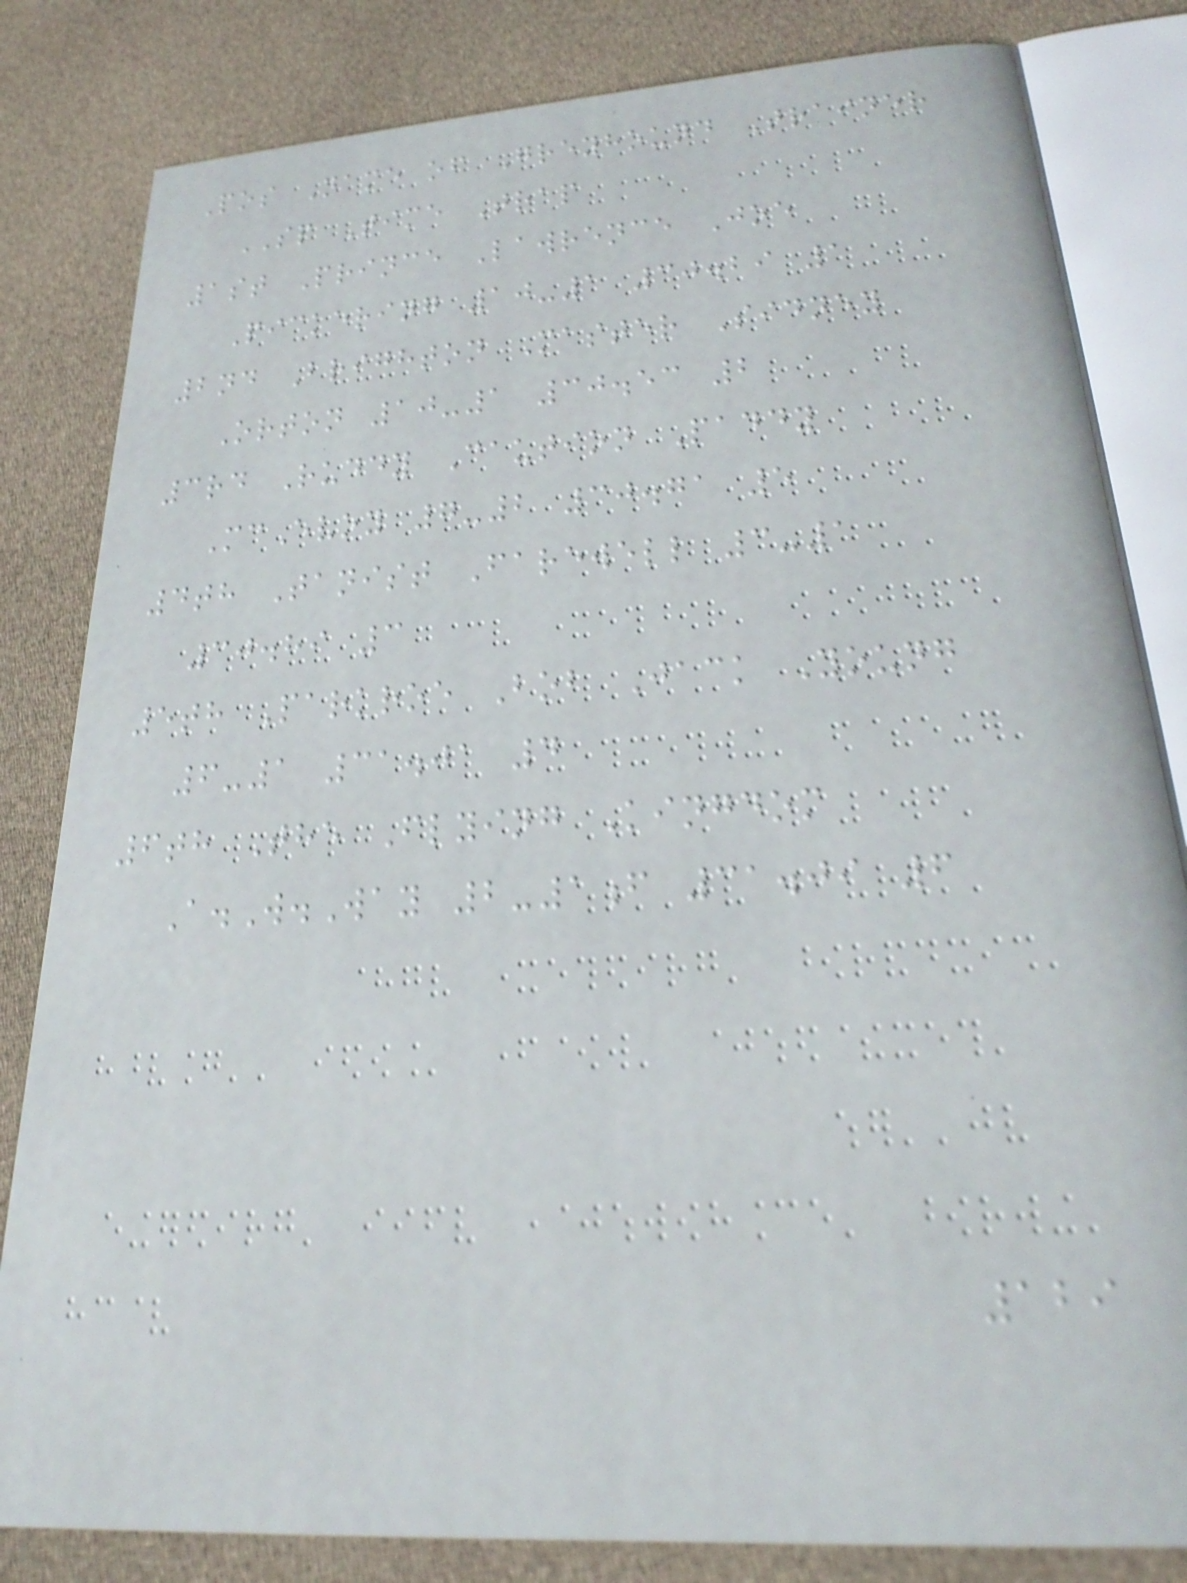Pos Name of Greyhound Trainer
SP Time Trap
1st Prince Lawrence Joe
Pickering 10-1 30.29 1
2nd Brighton Master Sidney
Orton 10-1 30.53 2
3rd Ruddy Caution Paddy
McEvoy 7-2 30.71 5
4th Tanist Farewell 3-1
30.89 3
5th Parkroe Bob Jack Young
6-1 31.01 4
6th The Flying Kingdom
A.W.Way 2-1f 31.09 6
129
